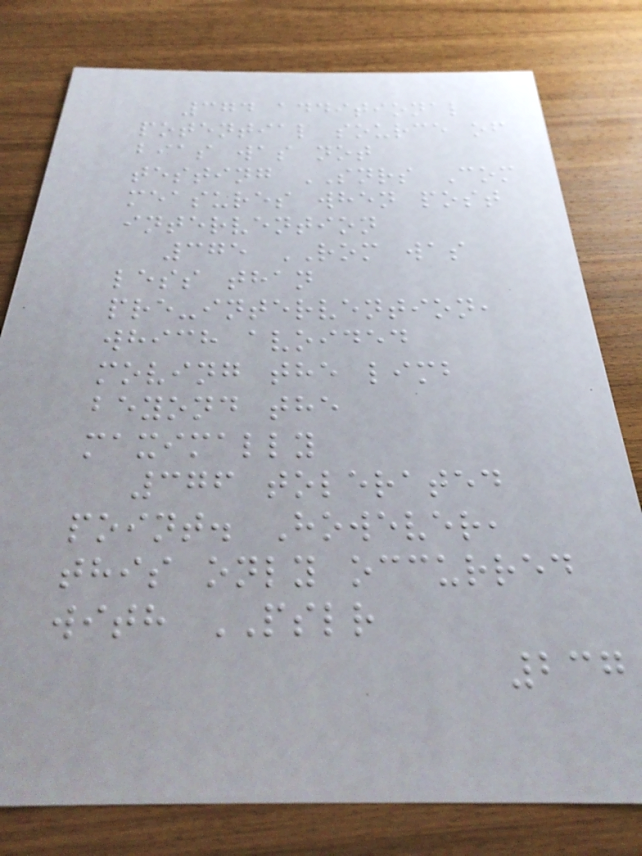374 additional
potential source of
bias was not
testing SNRS Com
measures when post
intervention
375 ROM was
less than
pre-intervention,
which avoided
moving the limb
beyond the
maximally
376 tolerated
point. However,
this only occurred
with PSLR
237
